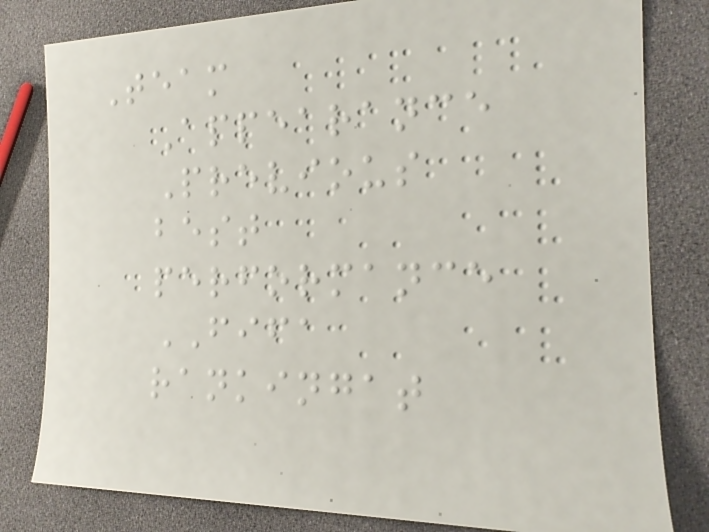Team
Appearance
Previous
best
performance
FIFA
rankingat
